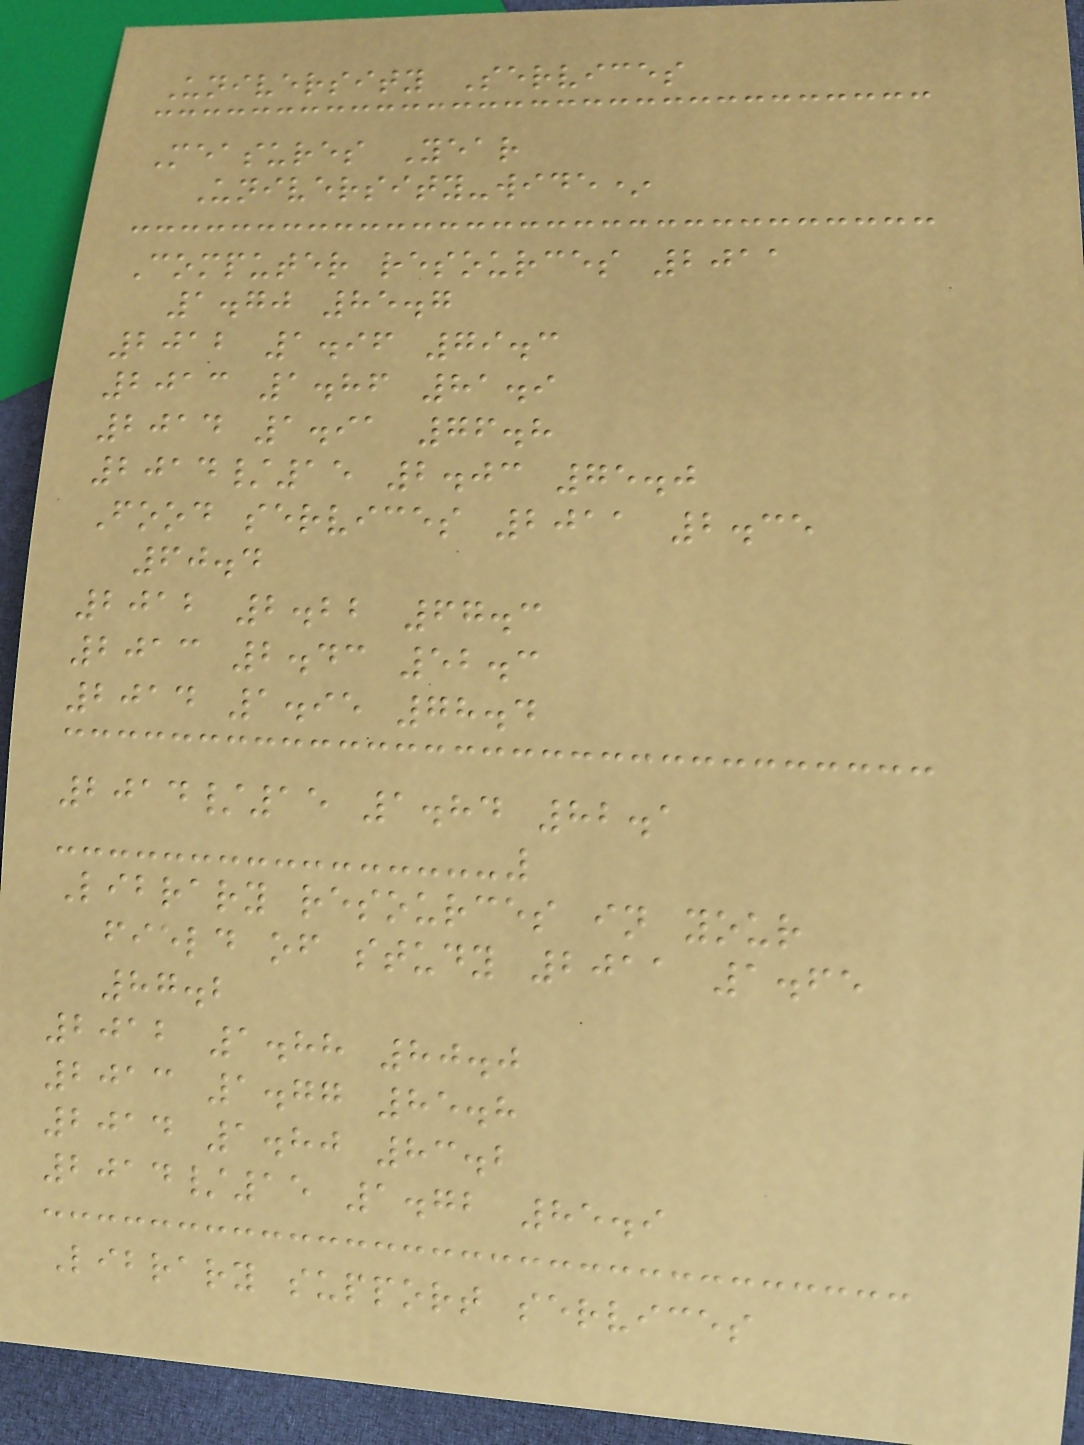University Services
Measures Year
University-wide*
Computer resources 2011
1.70 85.7
2012 1.96 79.3
2013 1.86 81.9
2014 1.91 76.8
2014/15 2.03 75.0
Food services 2011 2.35
60.4
2012 2.22 67.3
2013 2.43 52.3
2014 1.95 78.4
2014/15 1.84 82.1
Library resources in your
field of study 2011 1.65
87.2
2012 1.88 80.0
2013 1.77 85.8
2014 1.80 83.2
2014/15 1.72 85.9
Library support services
